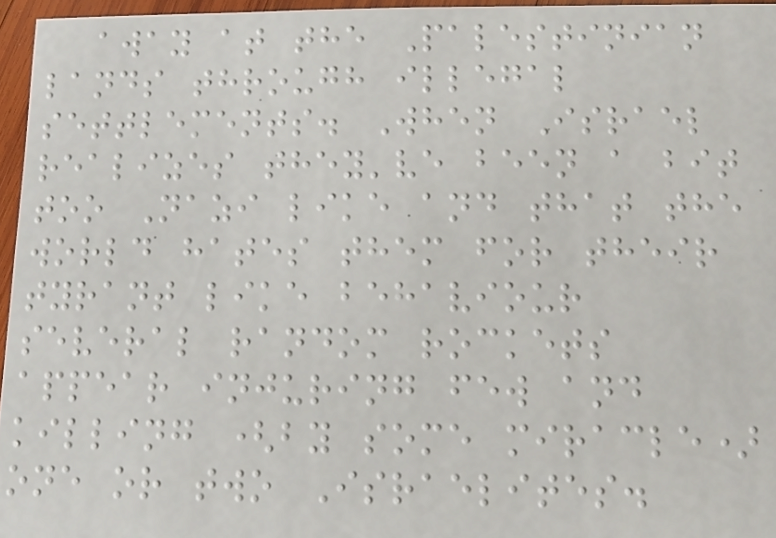away at the Palestinian
lands through illegal
settlements. When Israel
realizes they've been a bit
too Nazi like and that the
world hates them for their
tyrant like behaviour
several random rockets
appear injuring few and
killing (by some miracle)
one or two Israelites.
